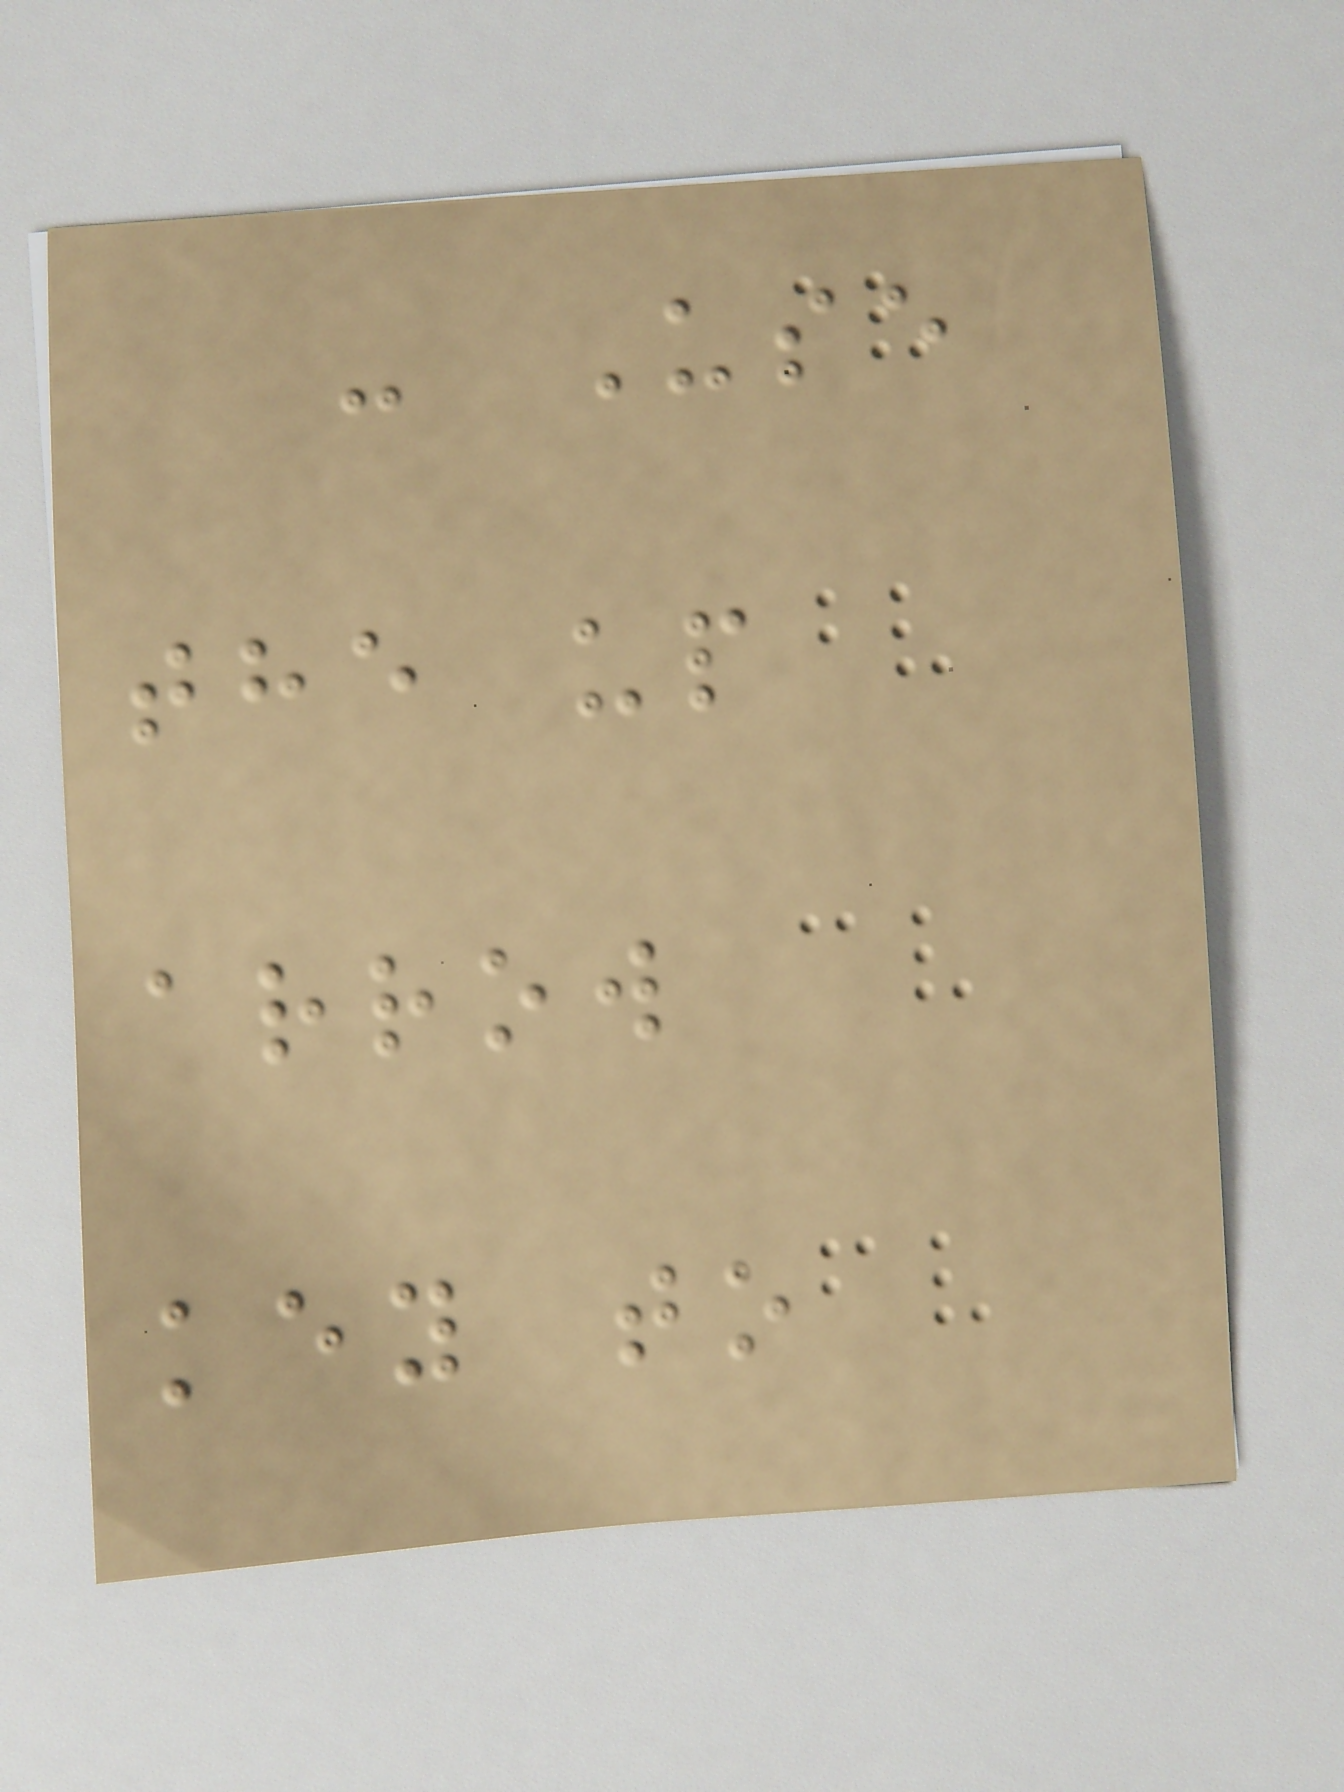- Use
the up
arrow
key to
